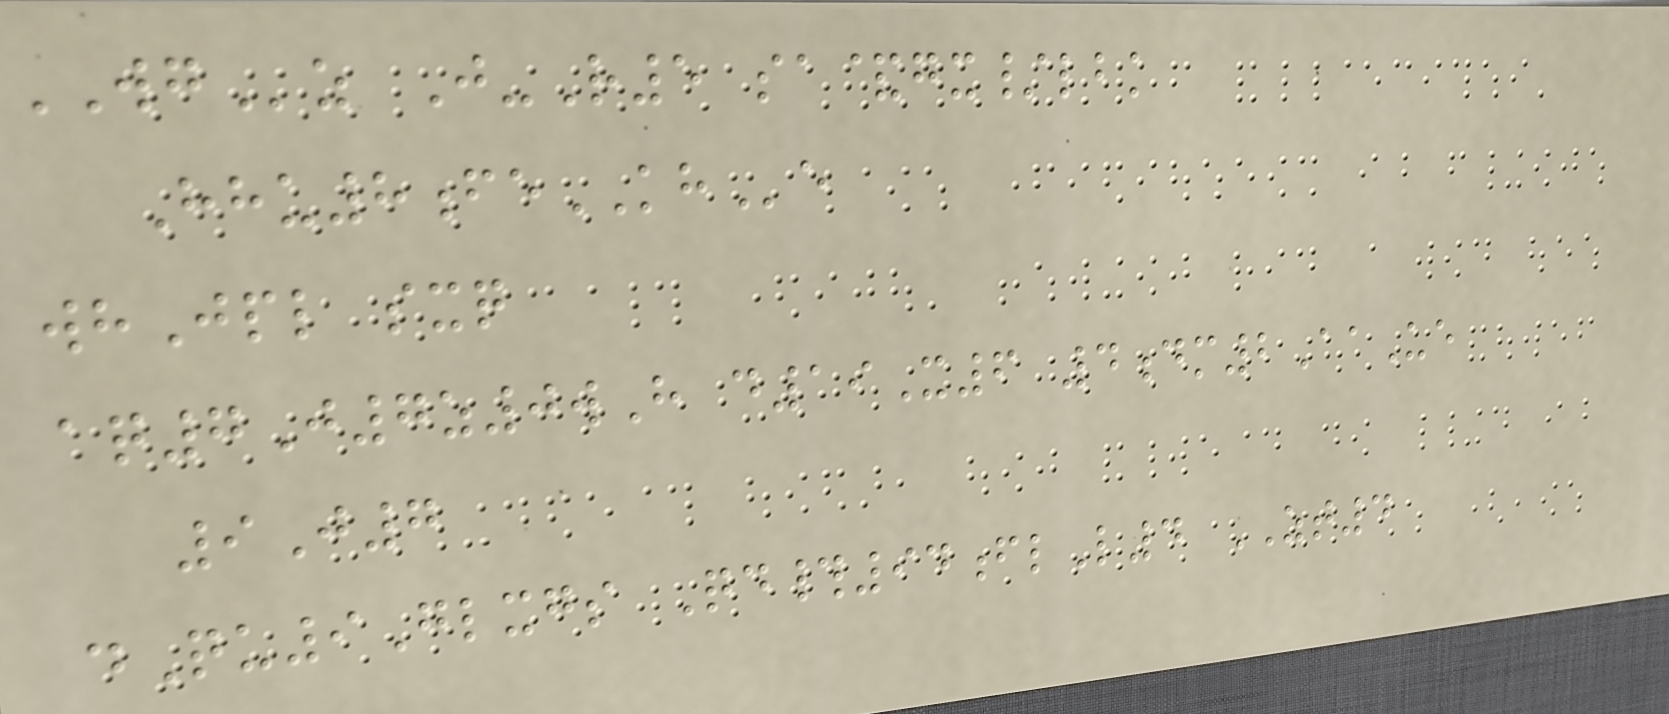WGz J-R5 sa&gx/lbk
Hhu8feKHe
whJpl sxq
aq7J7z0wH d19X6 4dm2AaUe
9J7
dQu9Glxgs Qd#94flL4 ZT4
